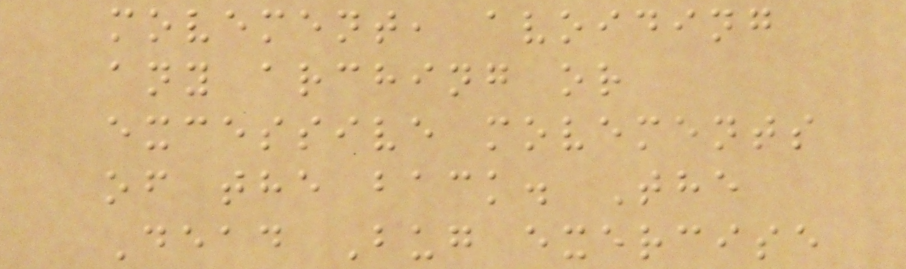movement, avoiding
any arching or
excessive movements
of the back. The
Dead Bug exercise
